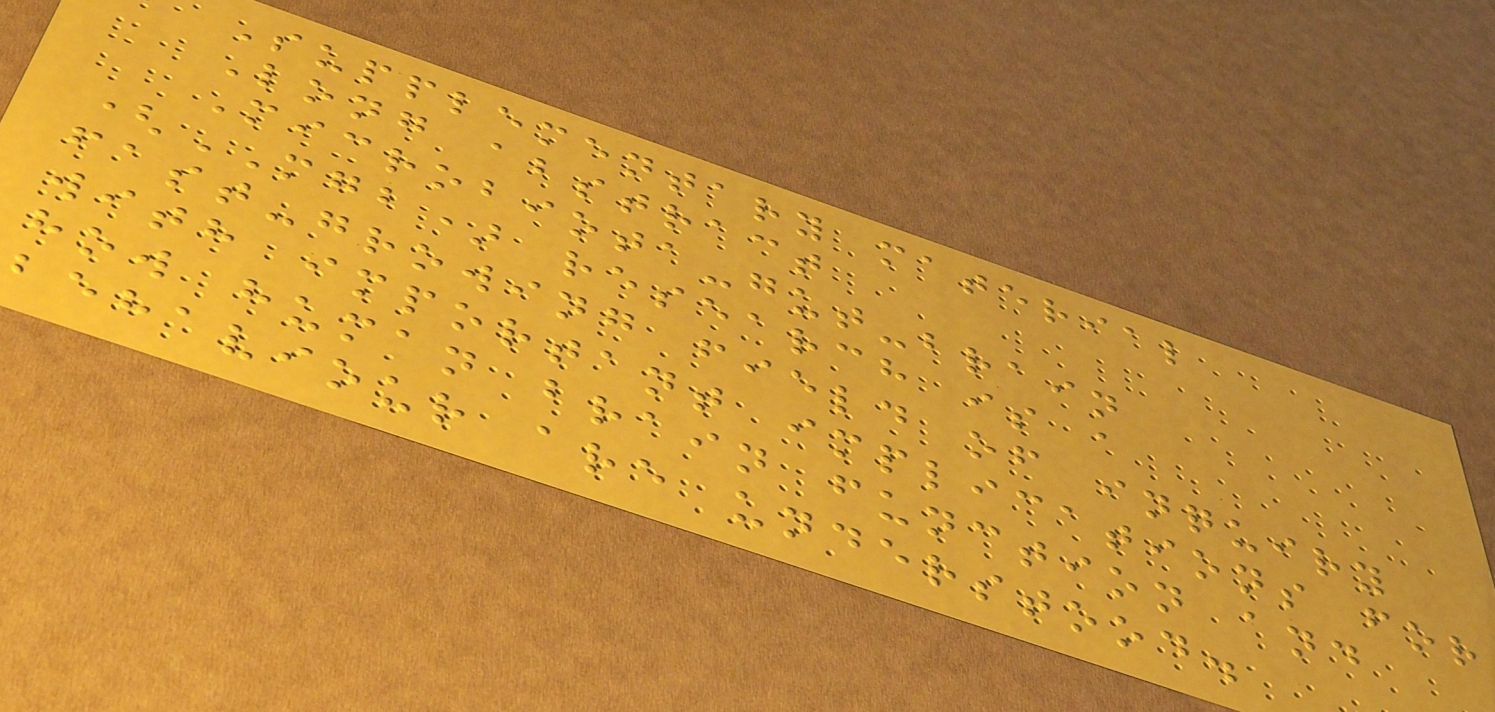Supplementary material
Long abstract
Microbiota-gut-brain
(MGB) research is a
fast-growing field of inquiry
with important implications for
how human brain function and
behaviour are understood.
